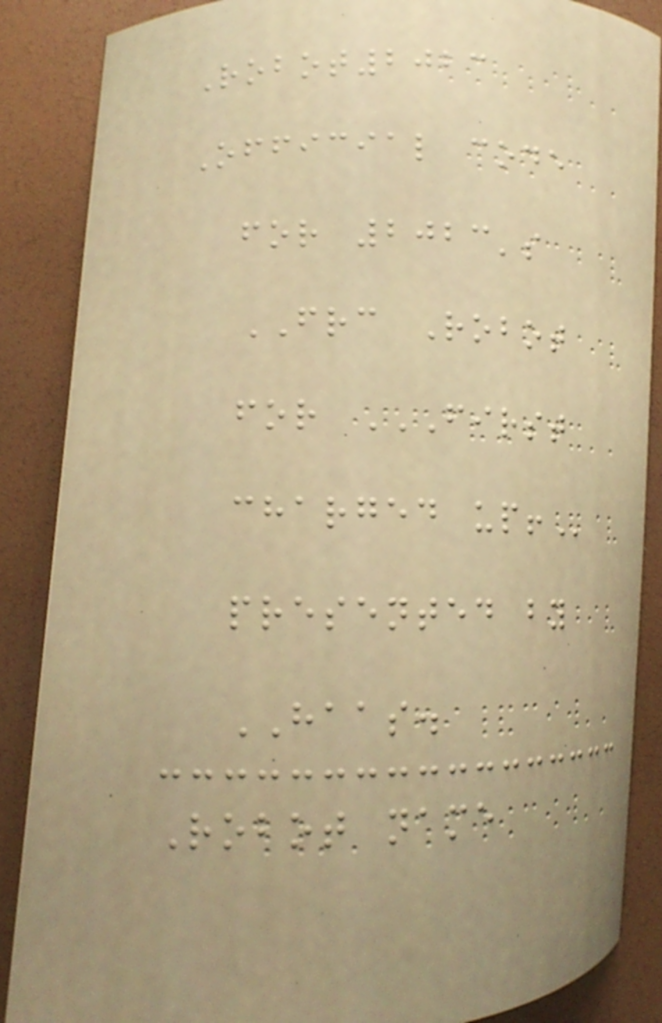Robot2023
Official code
for 2023's
FRC Robot
for FIRST
CHARGED UP!
presented by
HAAS.
Robot name
